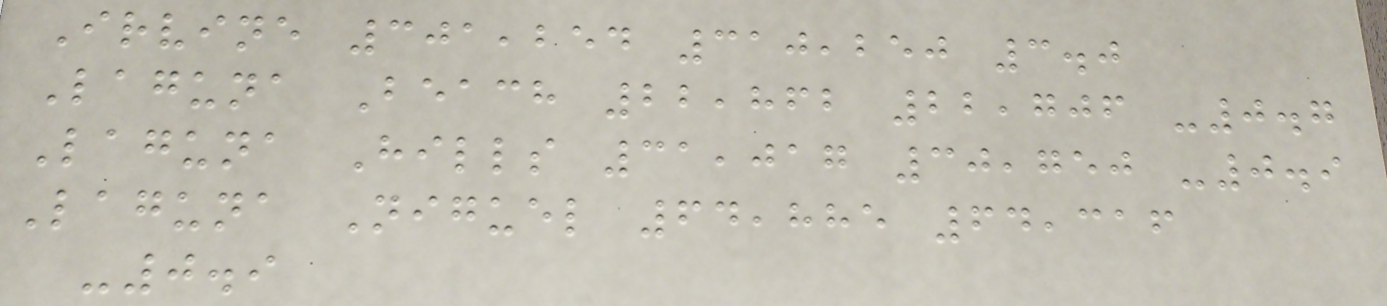Irvine 301,254 310,250 3.0
Laguna Beach 22,862 22,706 -0.7
Laguna Hills 31,017 30,750 -0.9
Laguna Niguel 64,885 64,316
-0.9
